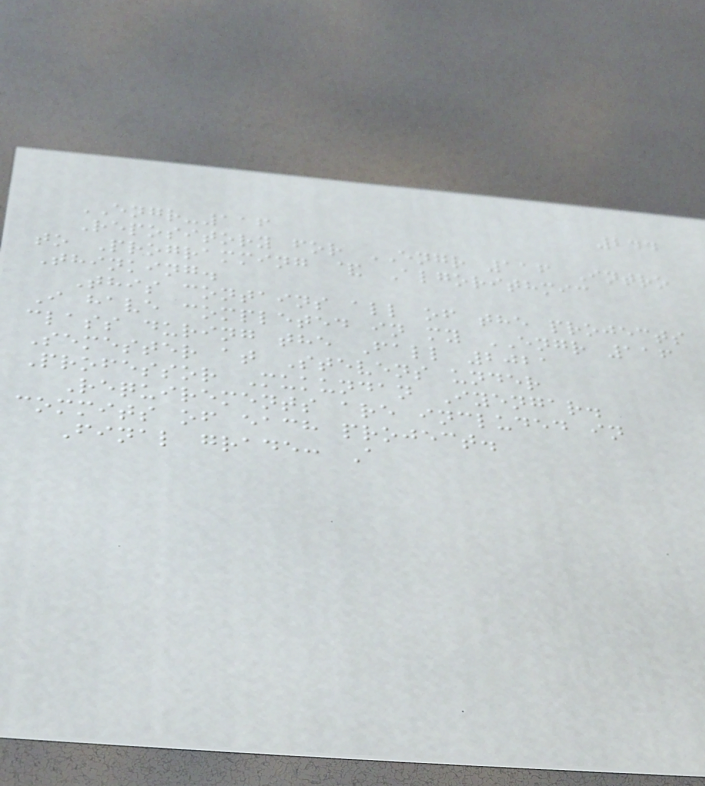244
ENGR-116
Repository for ENGR 116 Intro
to Programming & Algorithmic
Thinking.
This contains all of the projects
I have completed in my ENGR 116
class during the Fall 2021
Semester at Stevens under
Professor Mukundan Iyengar.
Requirements are included in
commits of each project.
Final grade: A
